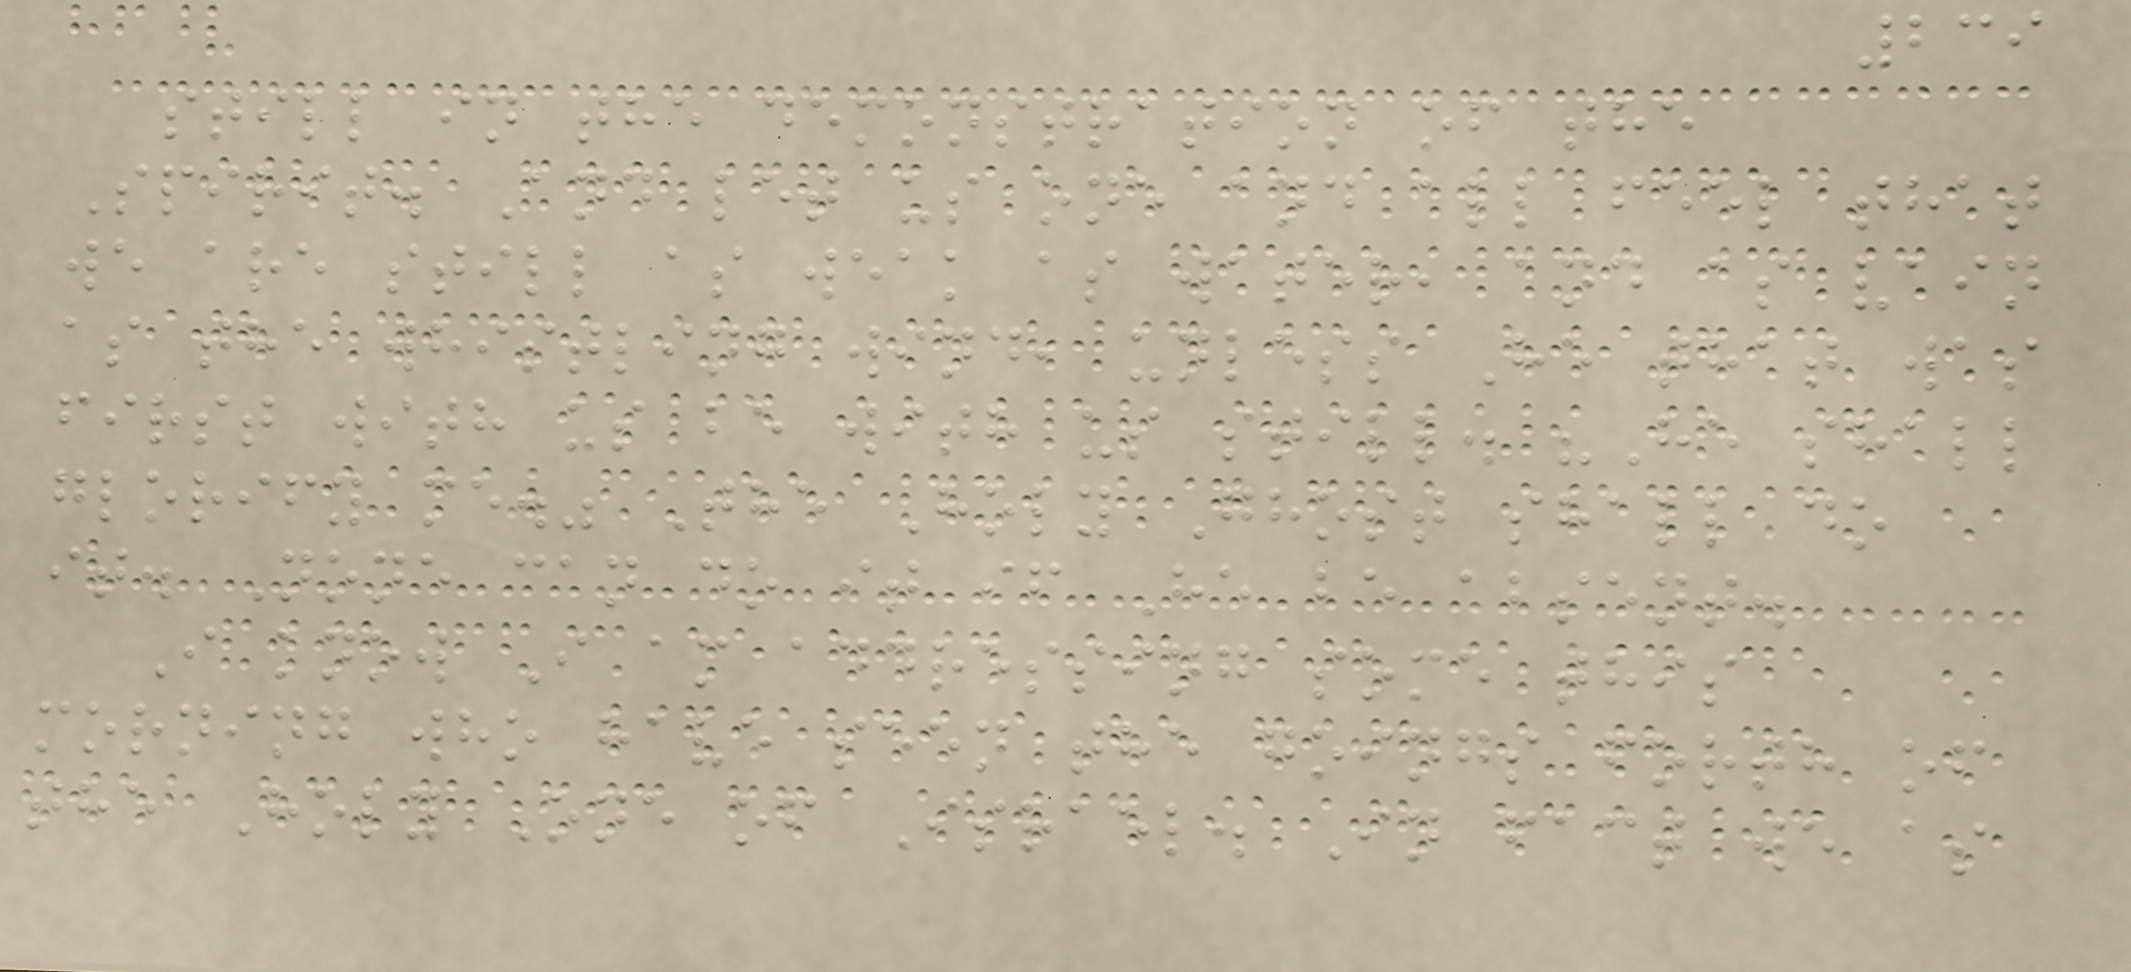239
still in the demonstration of the
Spirit. And let us one and all feel that
we are still as weak as water, and as vain
as the whistling wind, unless He that was
first with us be with us still. "He shall
glorify me." The Holy Ghost shall do
it. None can do it if He be absent.
I know I am addressing some this
morning who have seen the goings forth of
the Holy One of Israel. In fact we as
